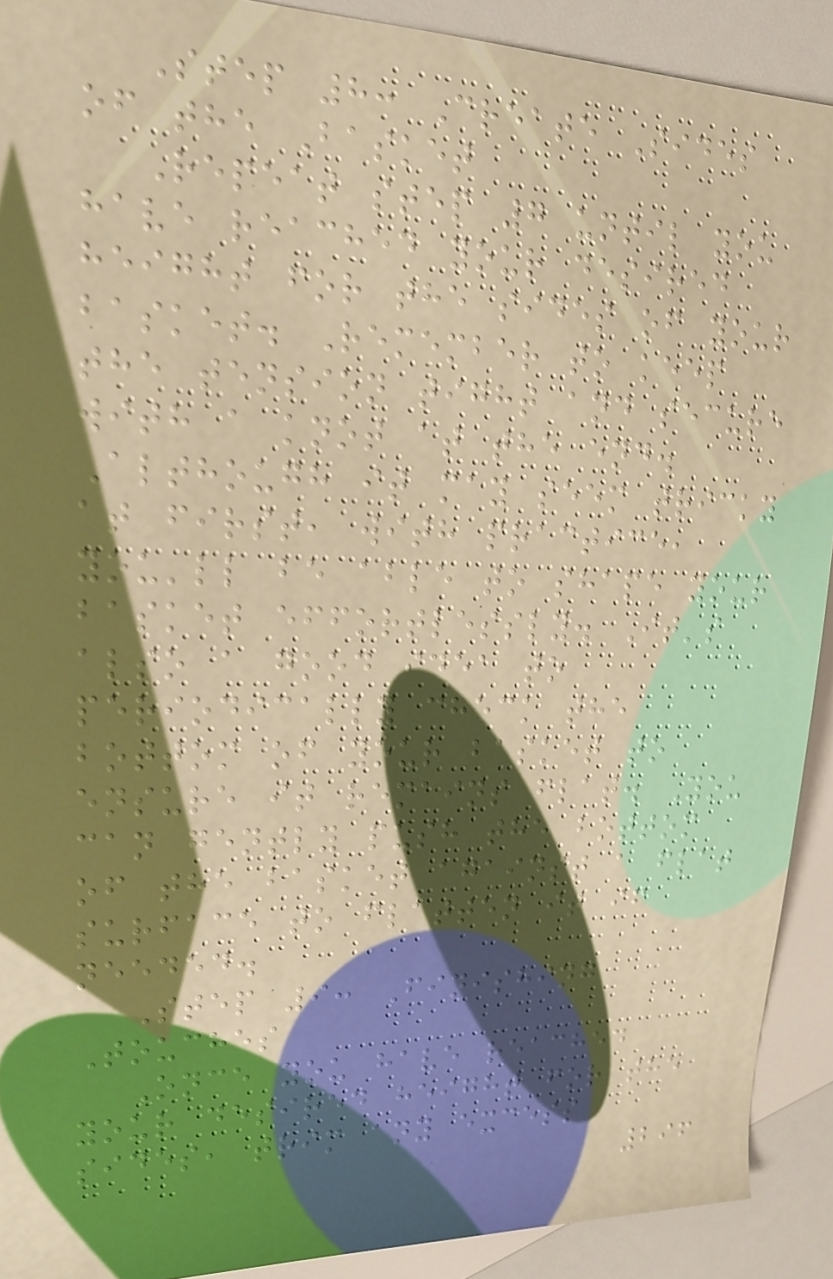Step 8: Create Sides
of the Basket
Repeat step 7 until you
have reached your desired
height for the sides of your
basket. Remember to keep
the tension tight and secure
with a knot at the end.
Although it may seem tricky
at first, with practice,
you'll be able to shape your
basket effortlessly. It's
also a good idea to
periodically check the
bottom of your basket to
ensure it remains flat. You
can gently push the bottom
of the basket against a flat
surface to flatten it if
needed.
Step 9: Finishing
Touches
Once you have reached
your desired height for the
sides, trim any excess
296
